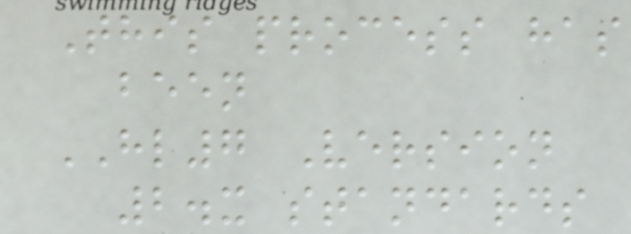This process has
been
HL7 Version
2.x standards
